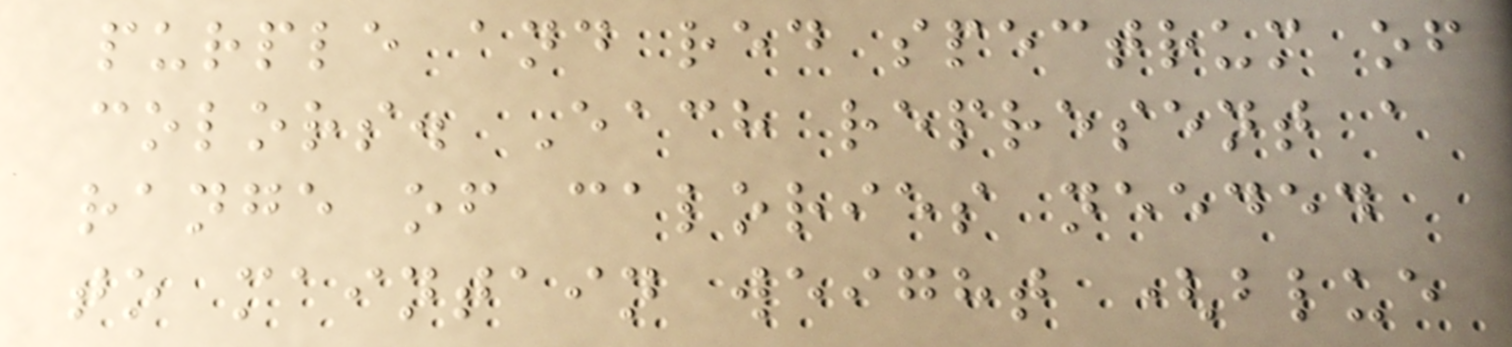purple and red spectrum of
colors. Each represent a
range of calories needed
to maintain weight (blue
